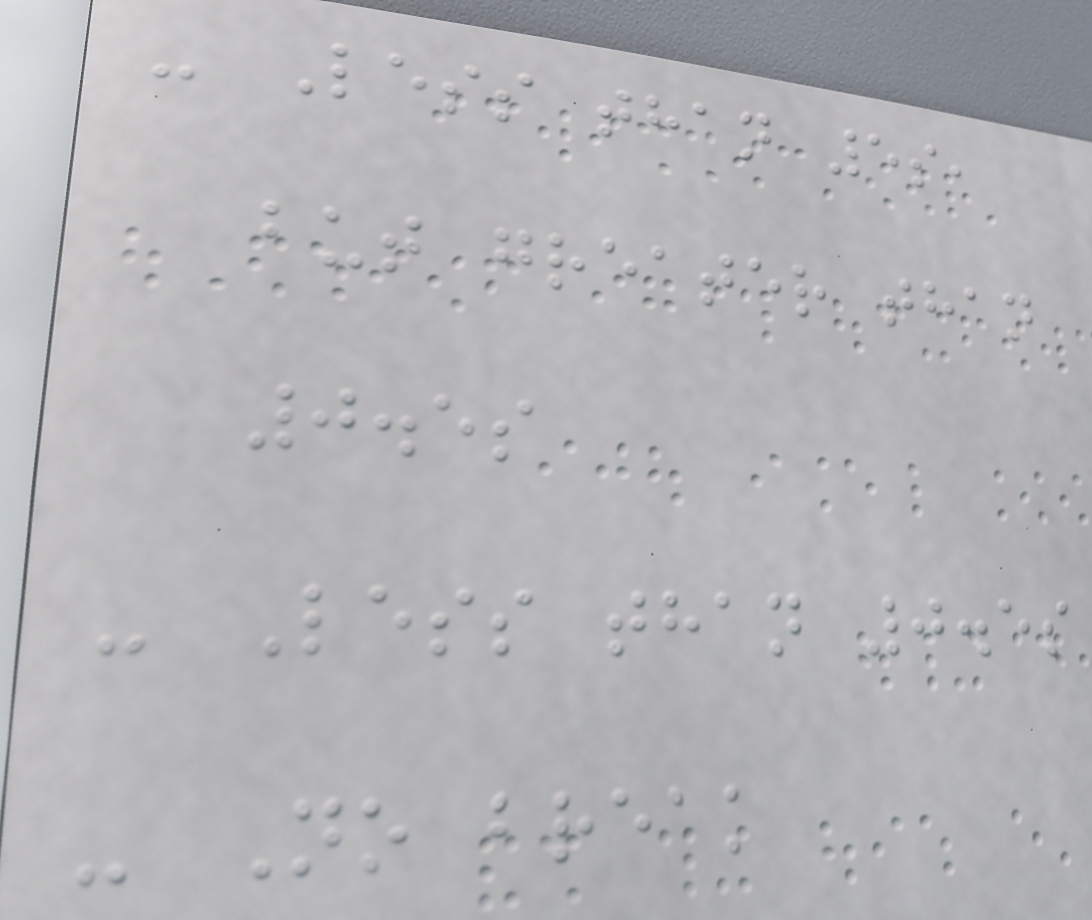- Less than 5s,
but greater than
0.5s
- Less than 0.5s
- No break
